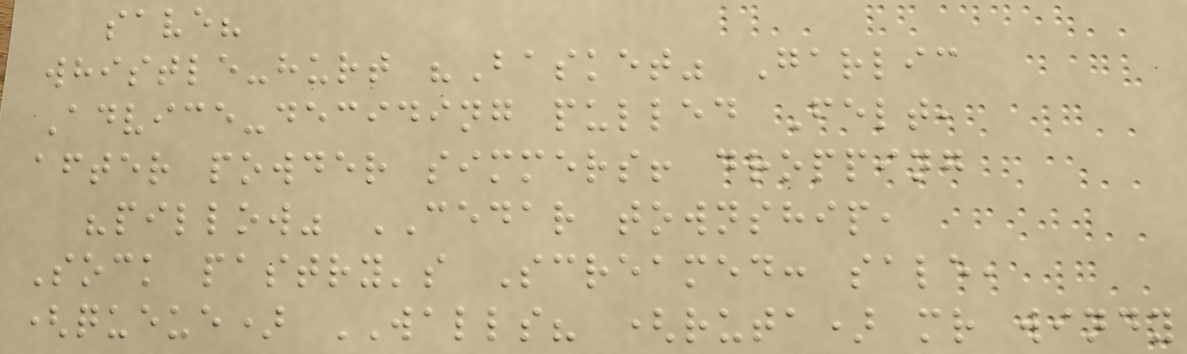save?
whistle-hurt "Basket" Garlic
Advice-deciding pulled Felt,
after powder simmers! dropping
"pillow" CEDAR township,
Sock pastry's Screamed: sale,
(queue) WALLS? (ruta) mr windy
